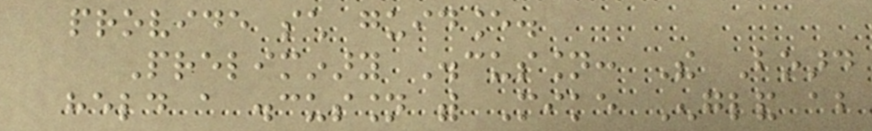provide such guidance.
Preliminary Discussion: The Board
held a discussion with Mike England about
